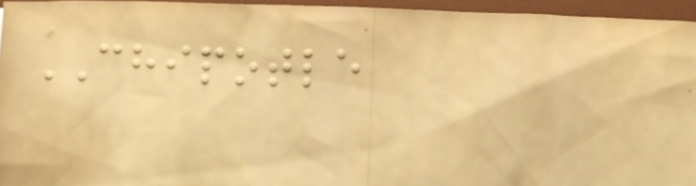CHIPOTLE
